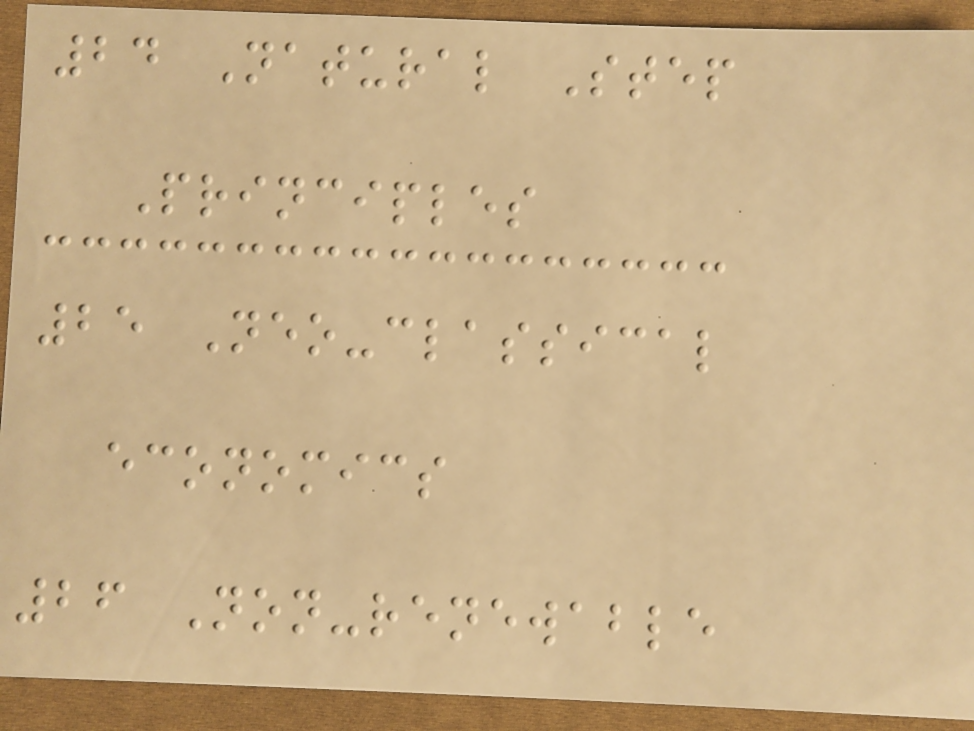24 Natural Step
Principles
25 Neo-classical
economics
26 Non-renewable
